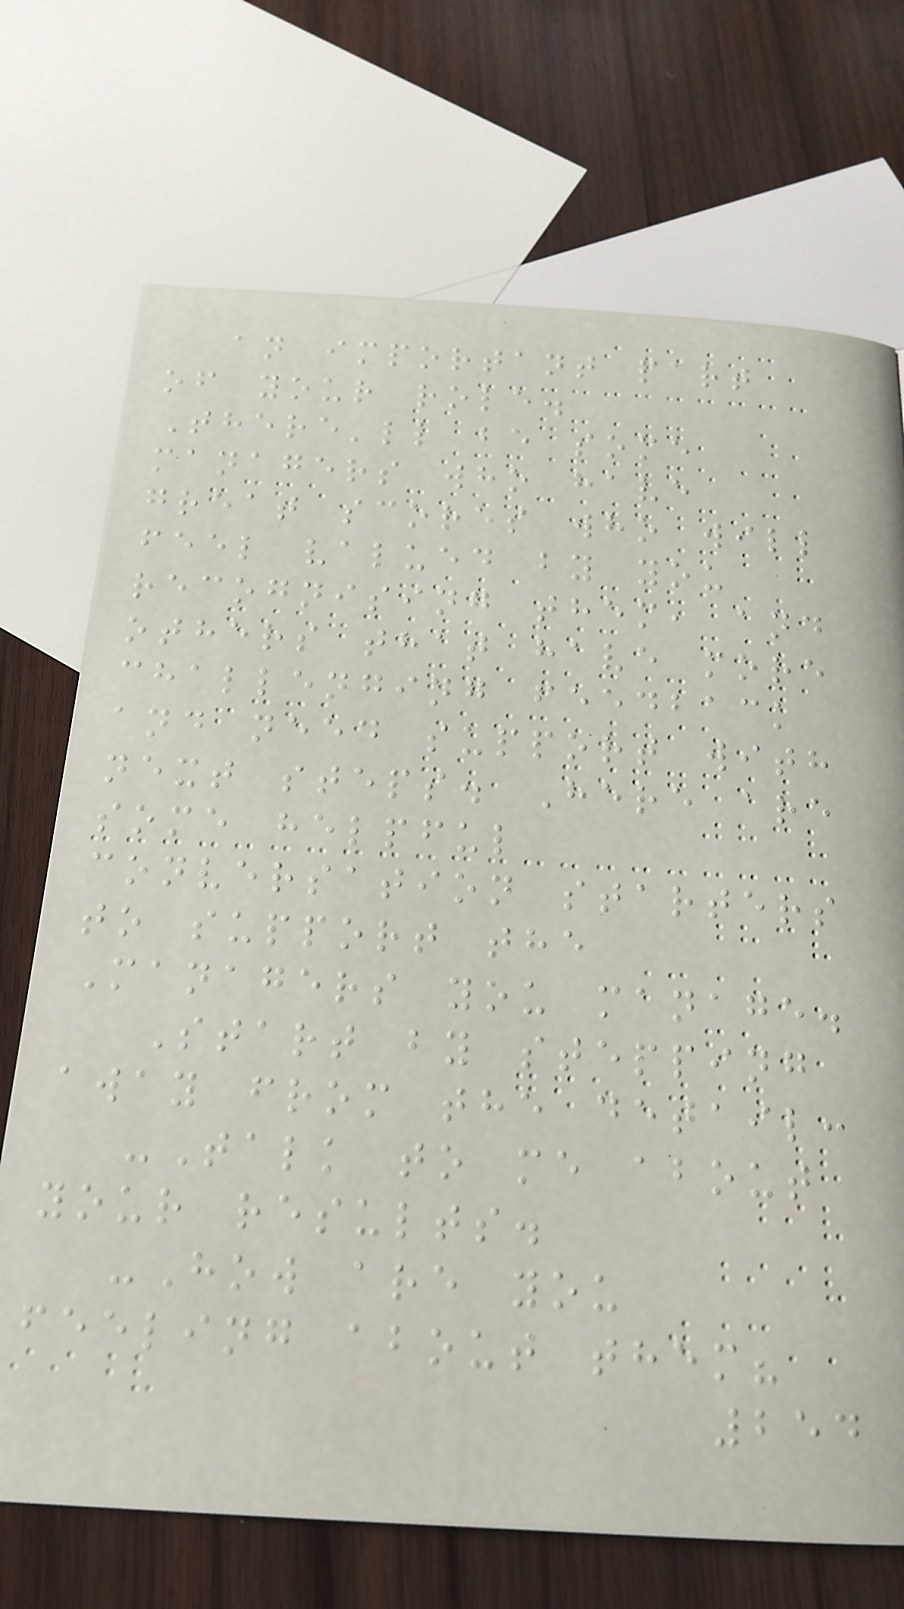an important part
of your role.
There'll be some
managers who have
great scores who will
feel valued by you
recognising them, and
others that have more
challenging feedback
and need support with
next steps. Here are
some helpful
conversation starters
to support the
Managers you manage.
Start by stepping
away from the detail:
-Talk to me about
your results.
-How are you
feeling about them?
254
